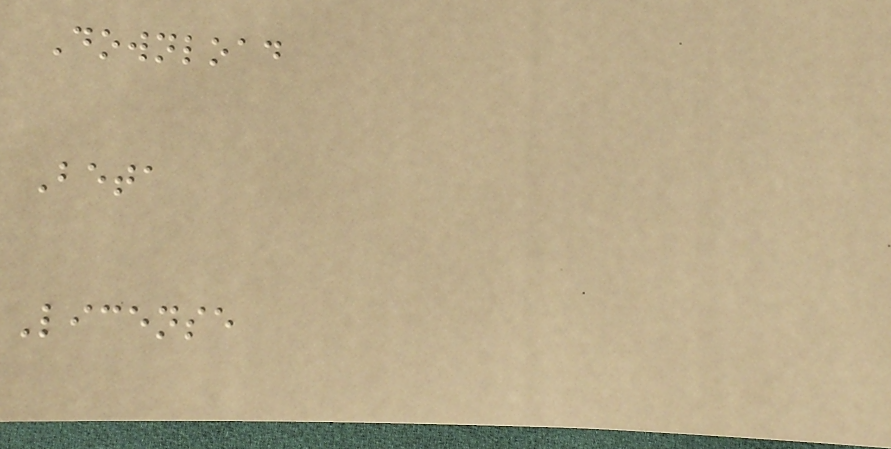Download
Beta
License
